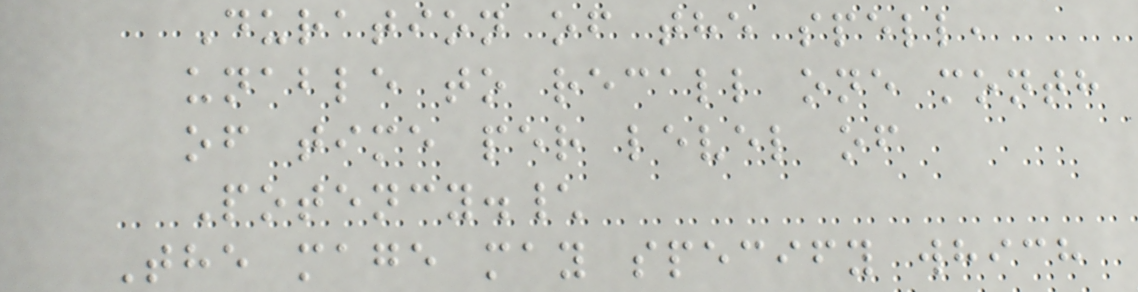Duration of the spell,
unable to recall one month
of time per level of
Potency.\
The mage may specify which
